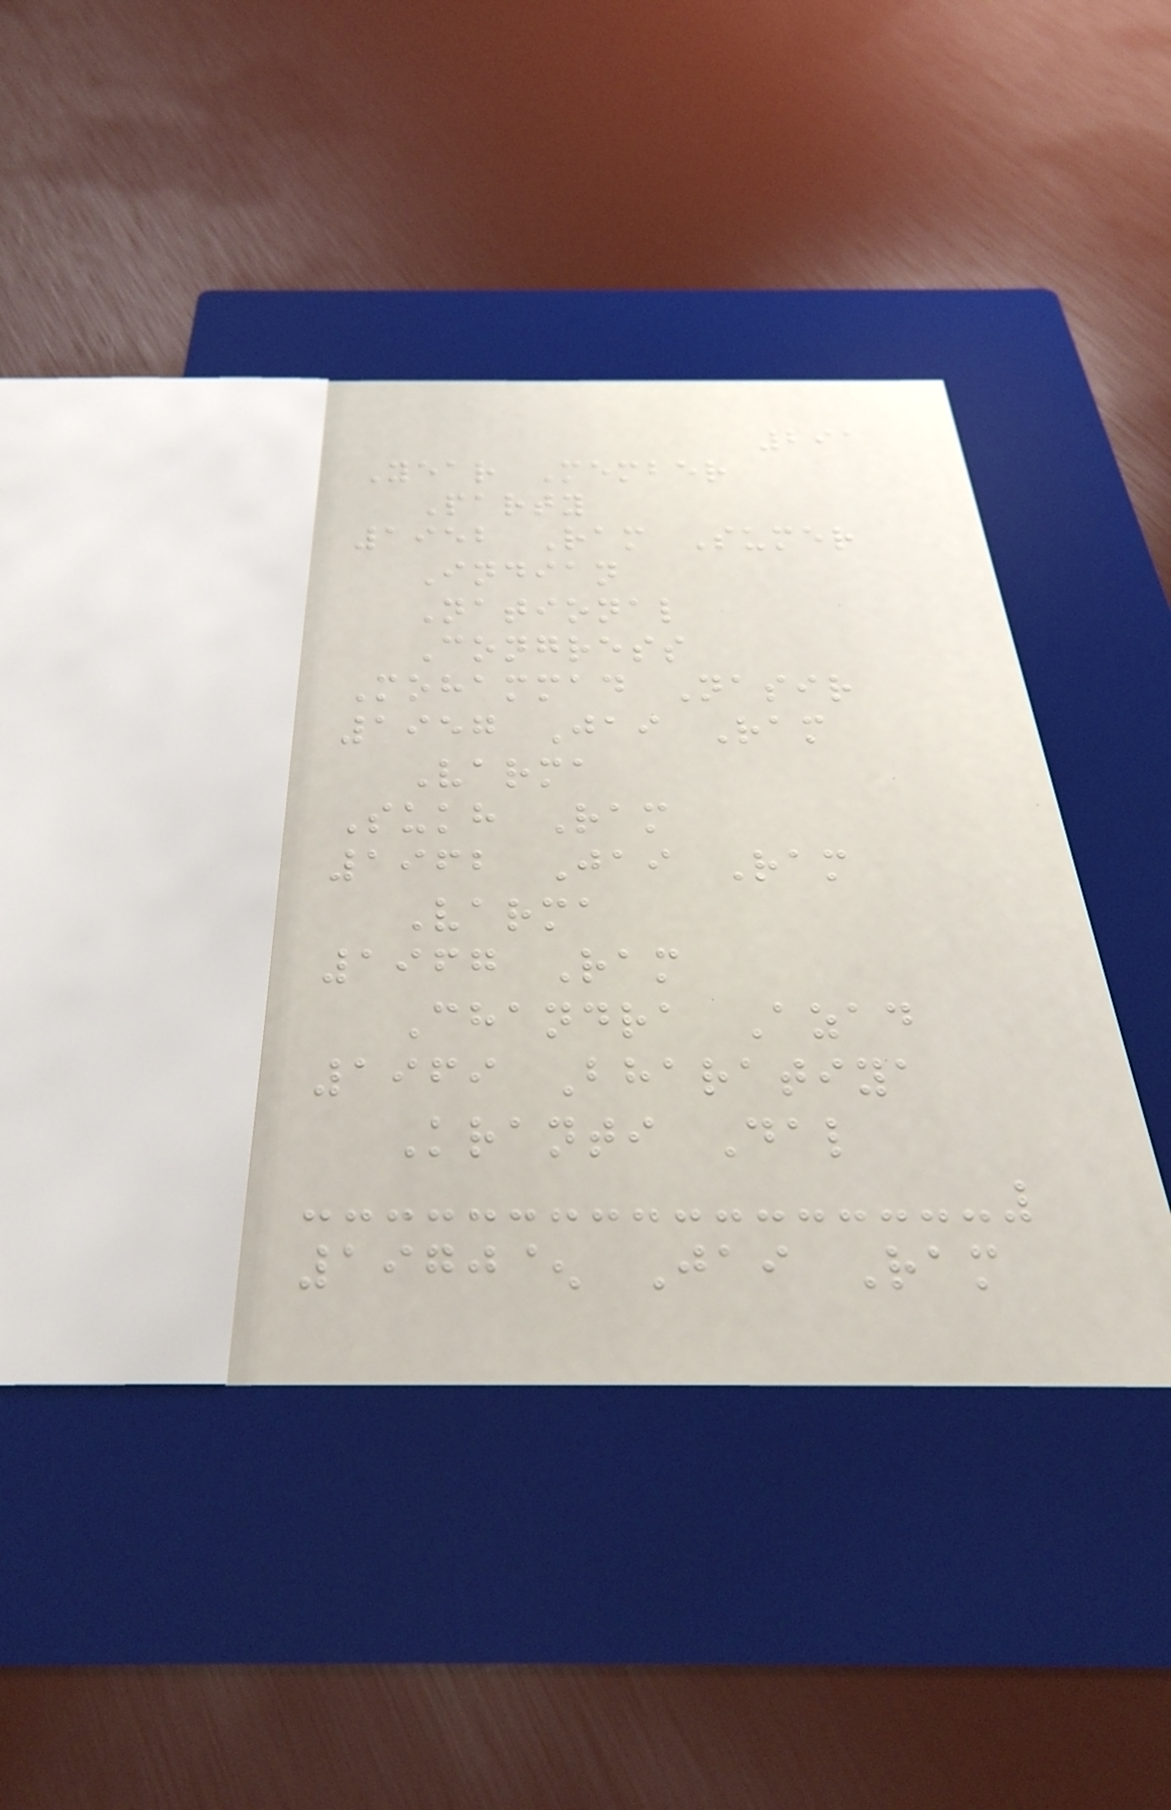291
Year Member
Party
1952 Ram Sumer
Indian
National
Congress
Mohammad Nasir
1957 Jai Ram
Varma
Sukh Ram
1962 Jai Ram
Varma
1967 Ram
Chandra Azad
1969 Bharatiya
Kranti Dal
1970^ Jai Ram
